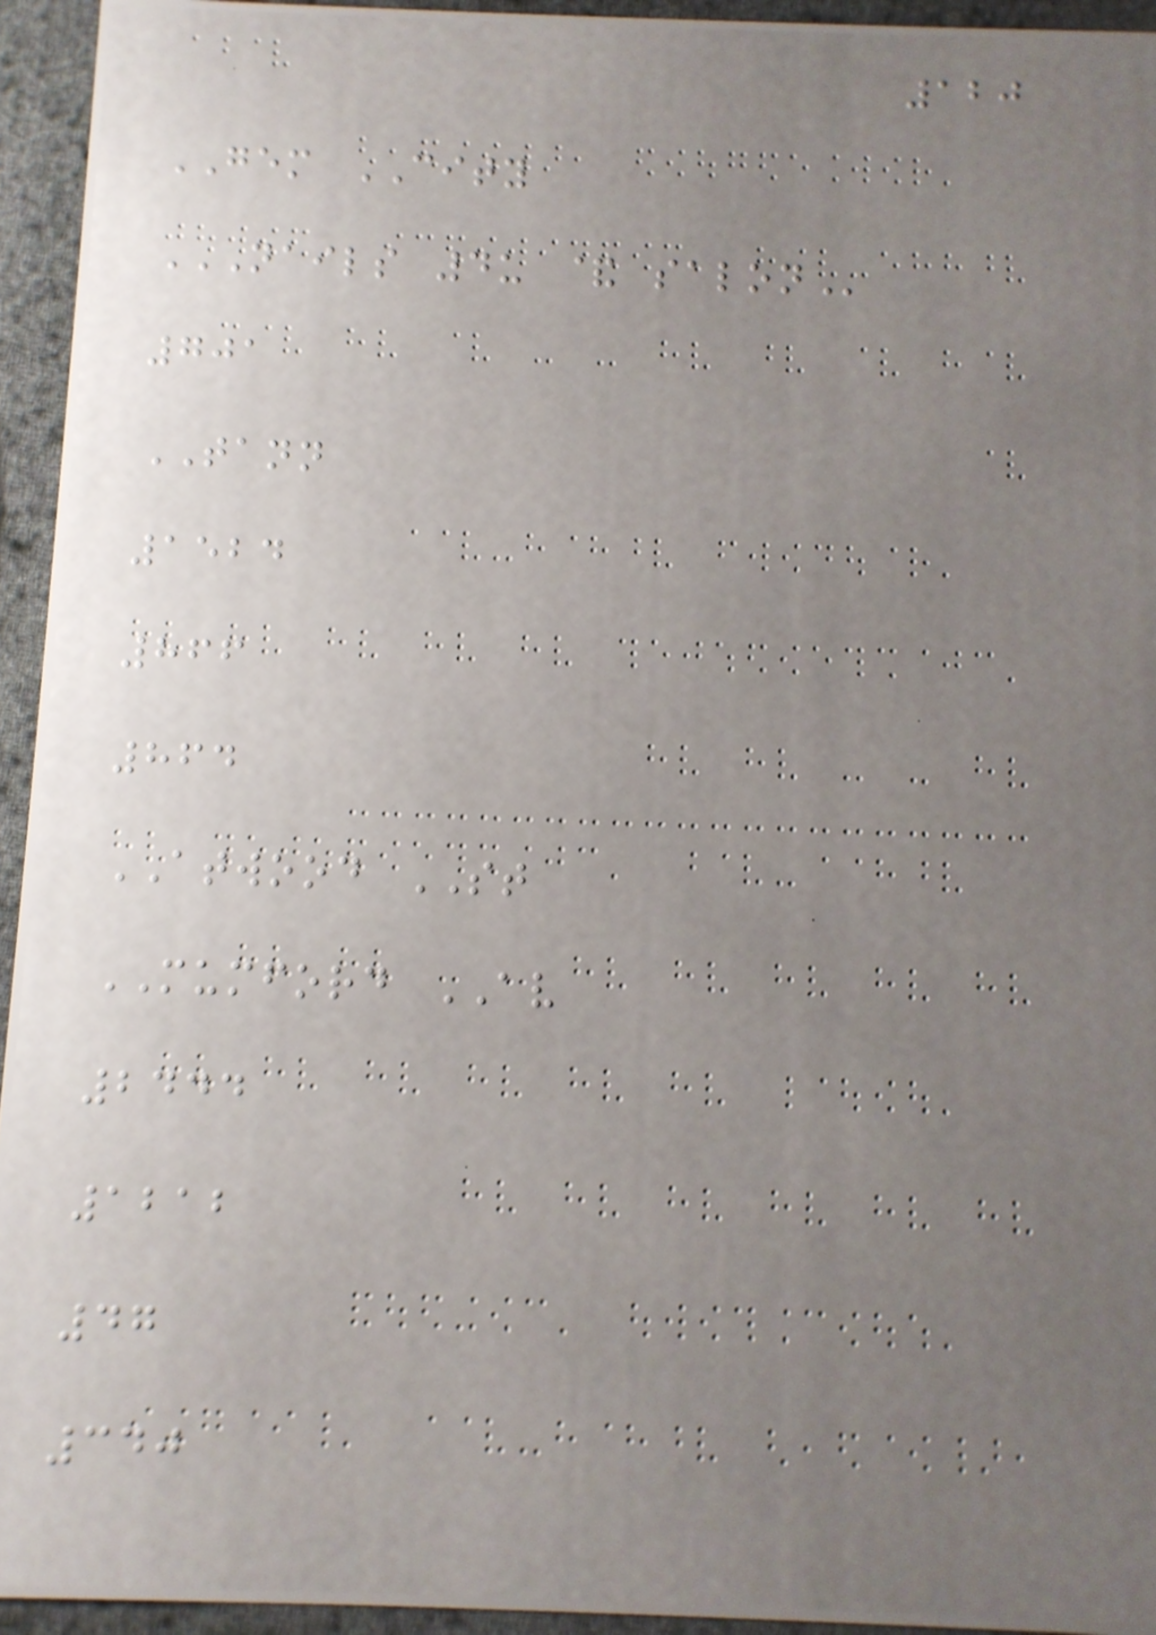120
GEM CITY
NAILS 4U & SALON
701
TANN
1524
866
864
ATWOOD ST
MUMFORD AV
2444
1212
47
340
